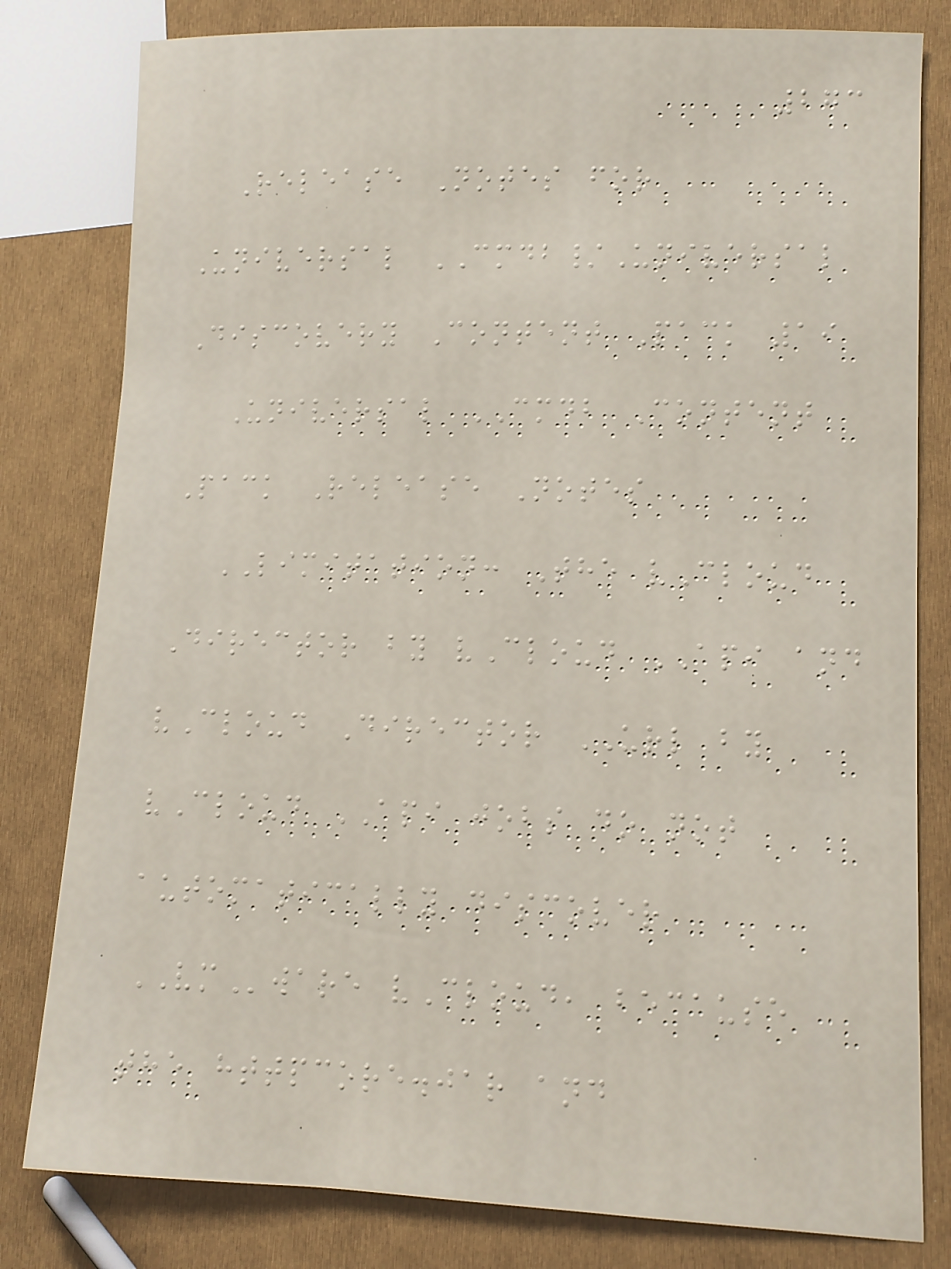273
Release Notes for
Universal CMDB/Universal
Discovery Content Pack 19
Universal CMDB Content
Pack Release Notes
LIMITATION: The vCloud
Director by vCloud API and
vCloud Director URL by
vCloud API jobs do not
automatically discover
VMware vCloud, because
the httpcore.jar and
